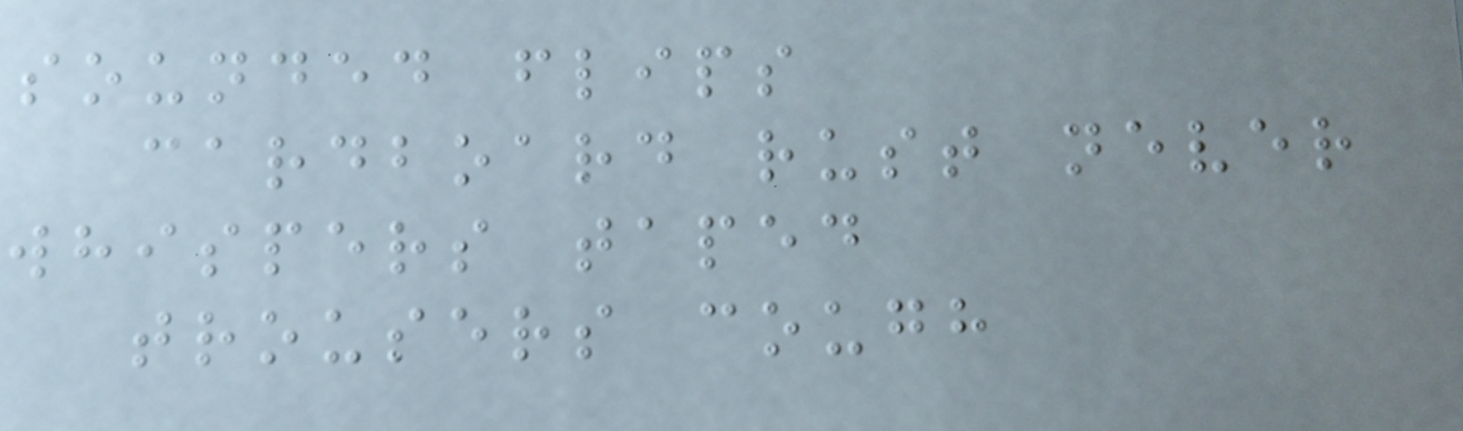sounded flips
cardboard rust never
whispers taped
trousers cough
